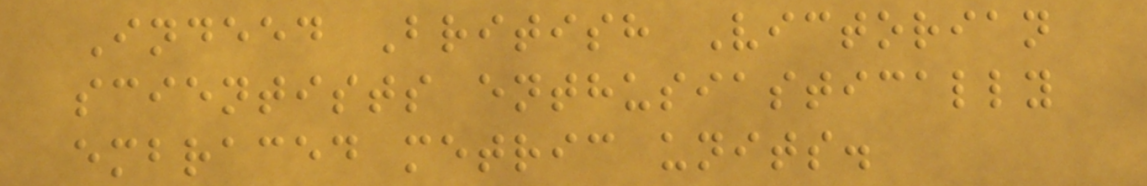Indeed British Victorian
scientists enthusiastically
embraced metric units.
